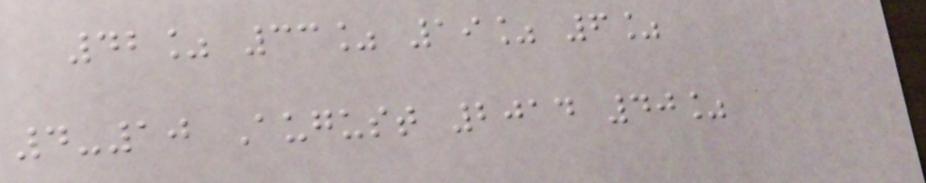42% 33% 19% 6%
4-10 August 2014 40%
